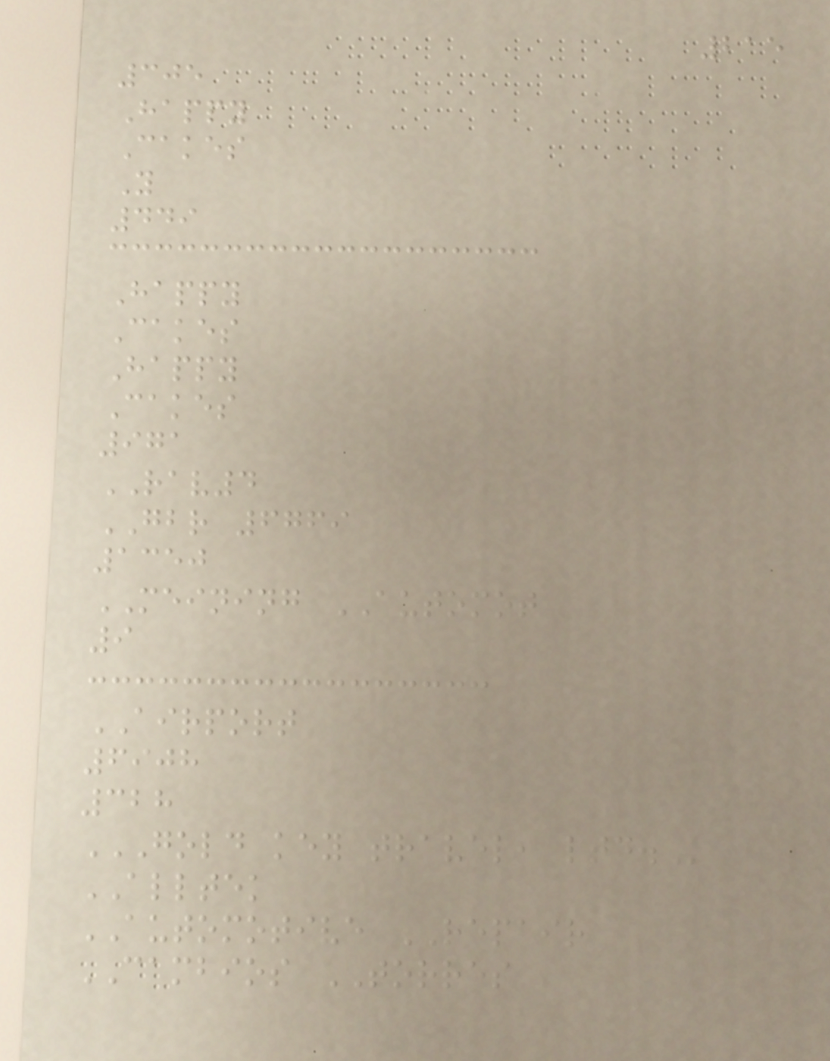215
305
Happy
Cakes
Y
449
Happy
Cakes
Happy
Cakes
971
RAV4
GBR 6769
1350
MEINING AUTOMOT
9
AIRPORT
6908
328
GOLD KEY TRAVEL, LTD.
ALLTEK
AUTOMOTIVE REPAIR
CAMBIOS TORRES
